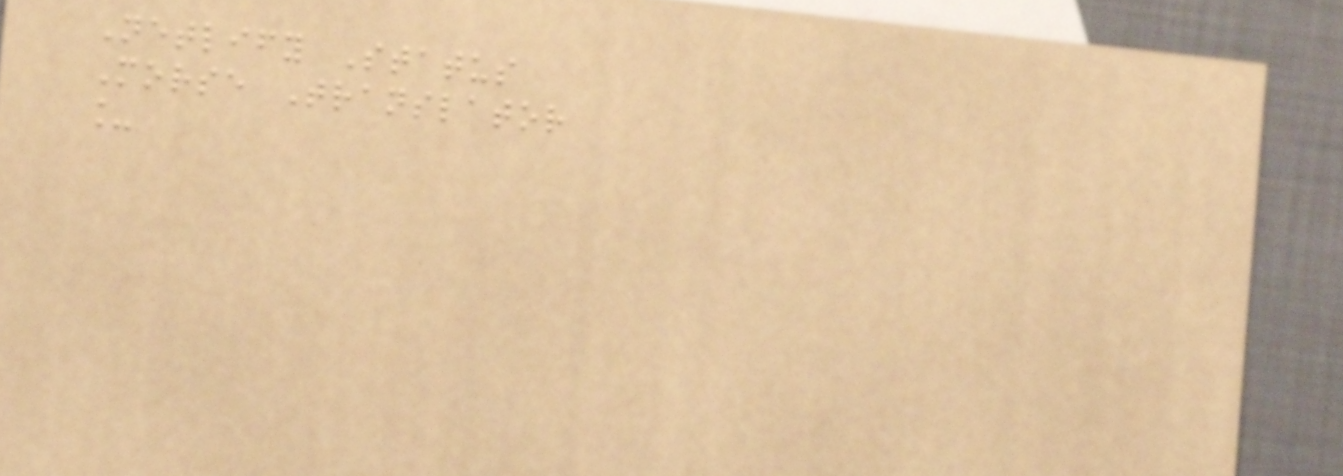Netlify Status
Morse Translator
_
